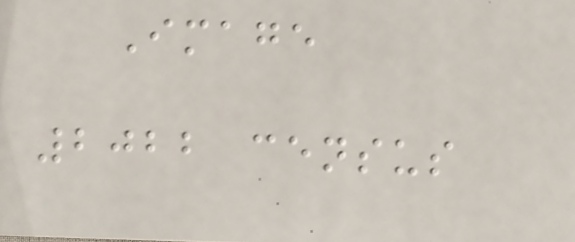Image
2022 census
